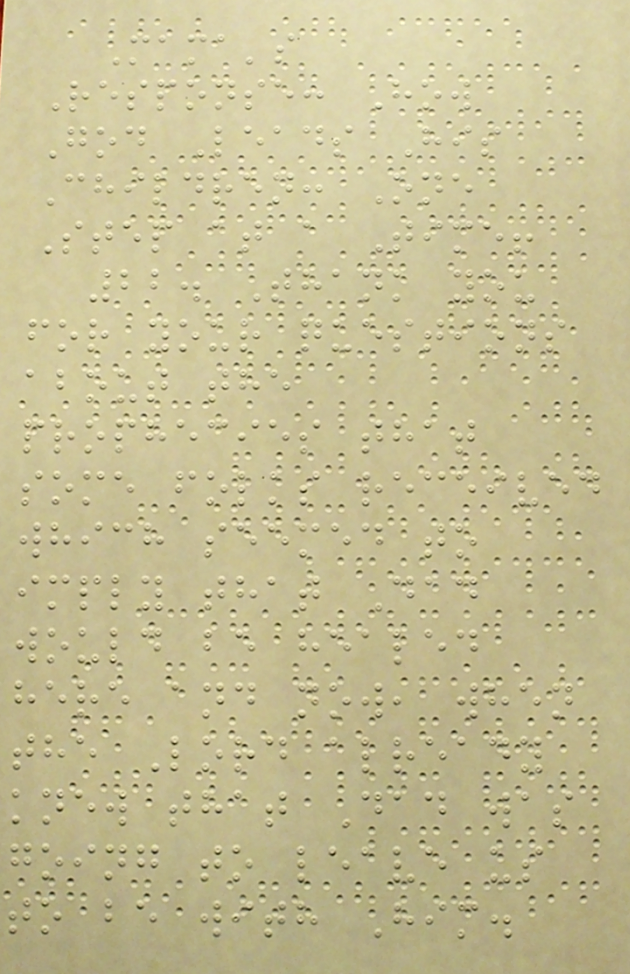Mama's
Response: How
God Leads His
Children: One
Step at a Time!
22. Thank you
for your questions
about the
prophecies that
some folks received
which seemed to
imply that Dad
would be healed
here and now, when
the Lord already
knew that Dad was
going to leave us
to be with Him.
